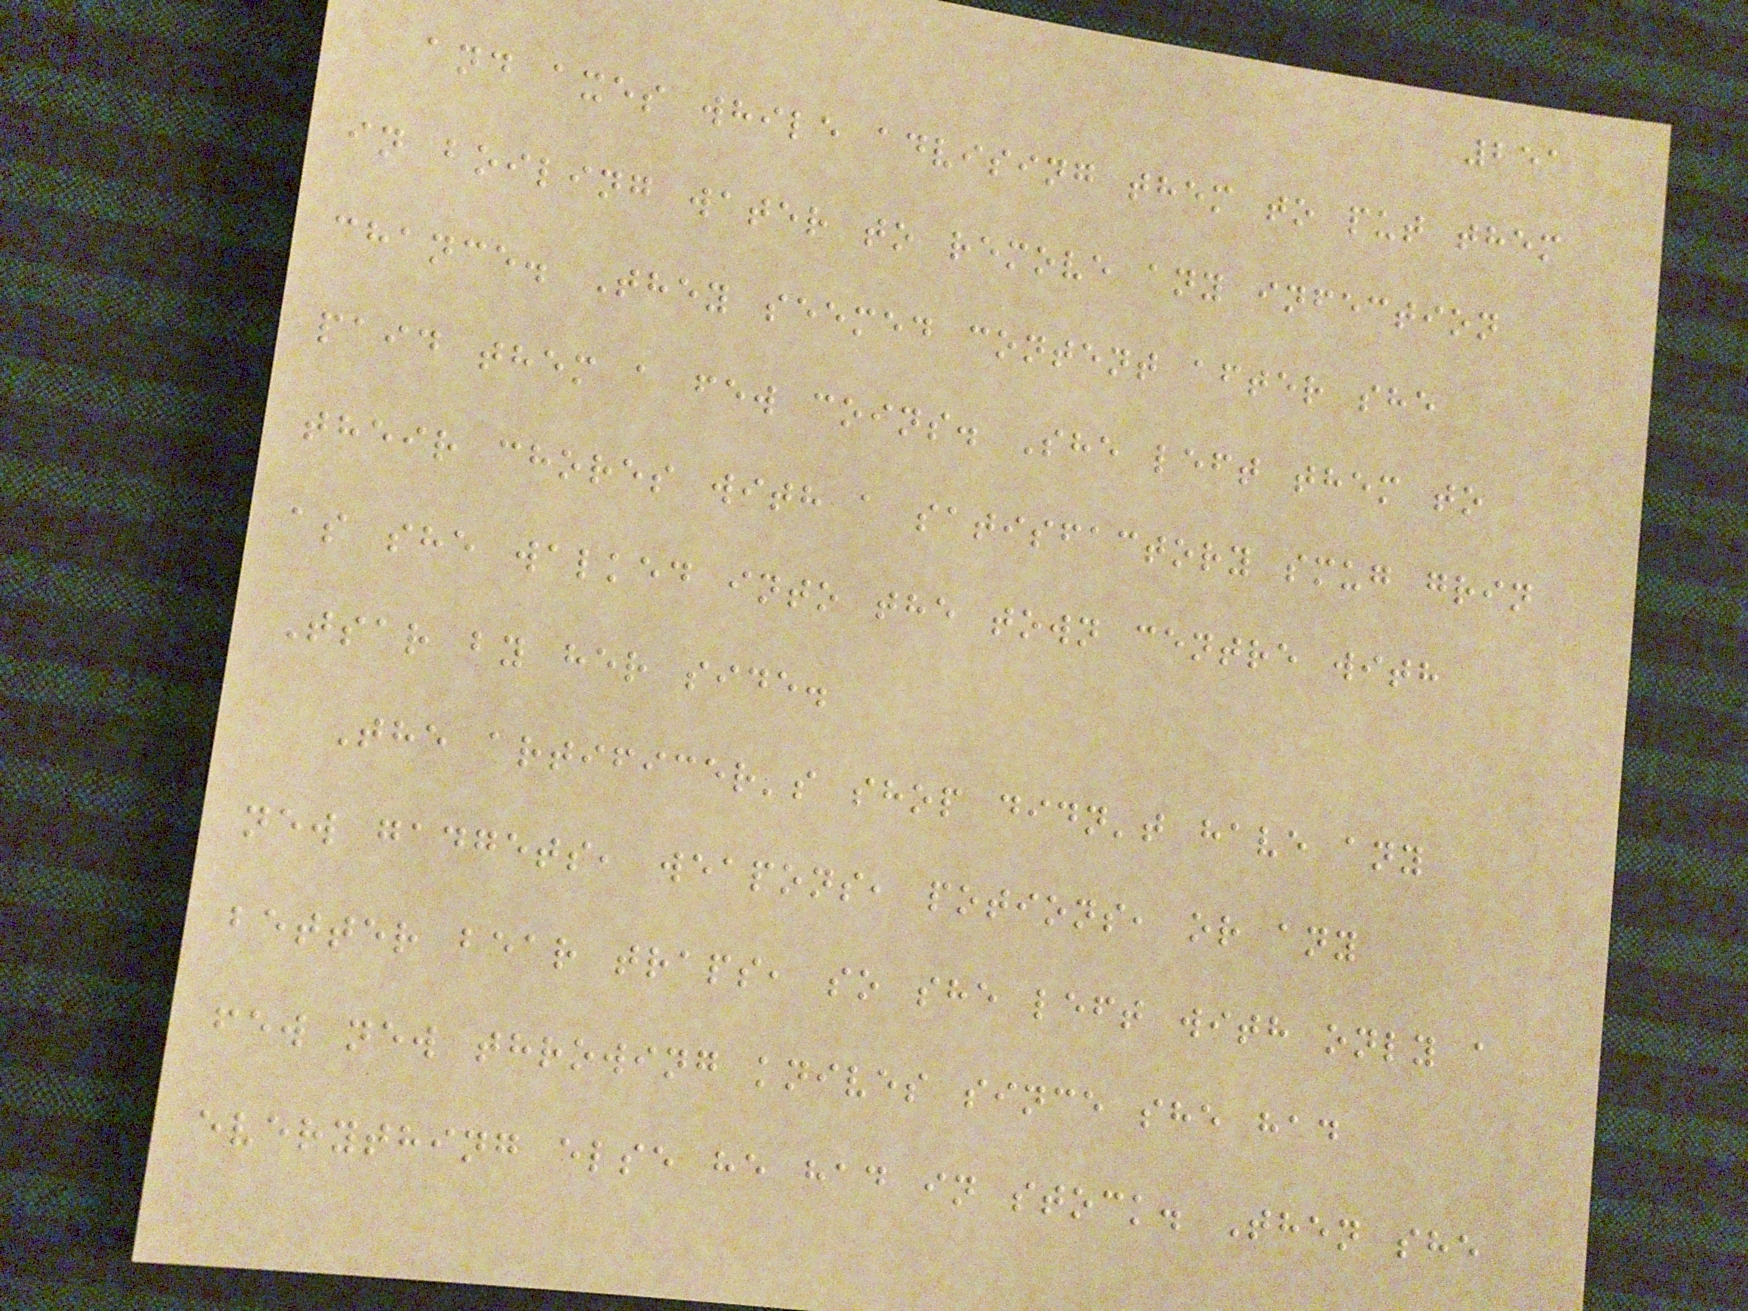251
and axes while advising them to put them
in boiling water to remove any infection
chance. They seemed content after she
paid them a few coins. She left them to
their chores with a satisfactory smug grin
as she walked into the town centre with
Tsar by her side.
The artificer's shop didn't have any
new gadgets, weapons, potions, or any
better bear traps, so she left with only a
few new throwing knives since she had
everything else he had in stock. Then she
